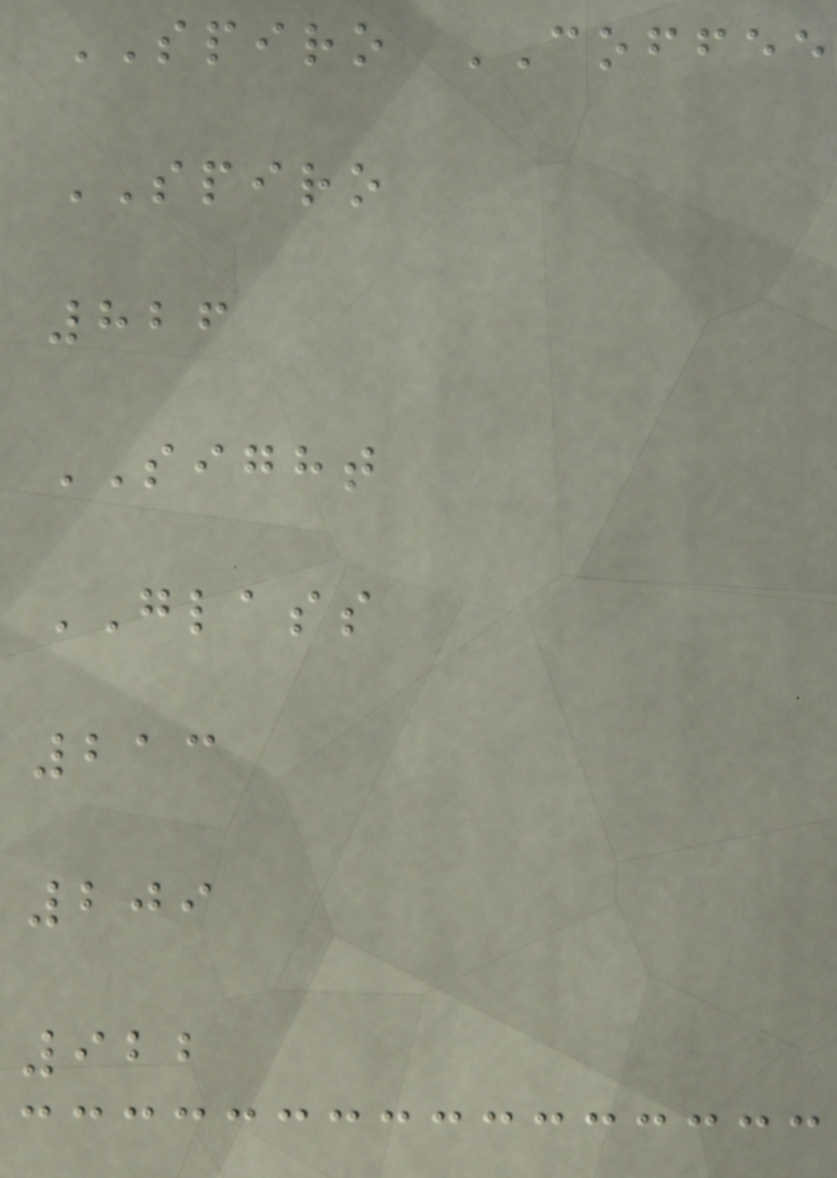SPIRO COFFEE
SPIRO
826
SIGHT
GLASS
213
209
922
